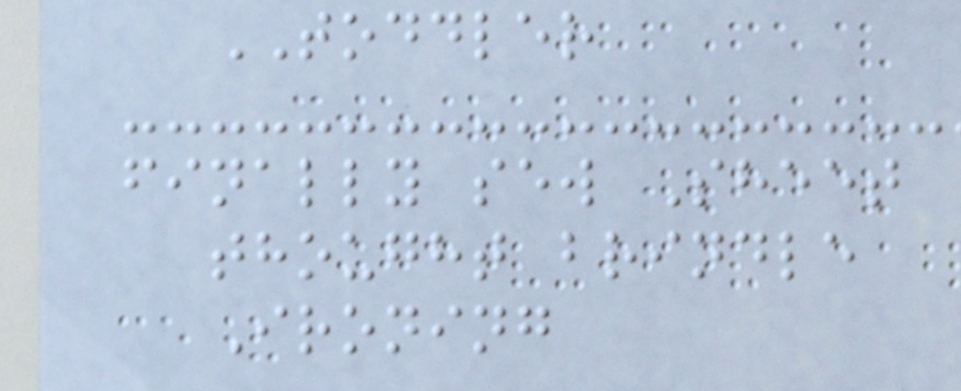TODDLER
finally sew Sheet
thought brindle
Ironing
